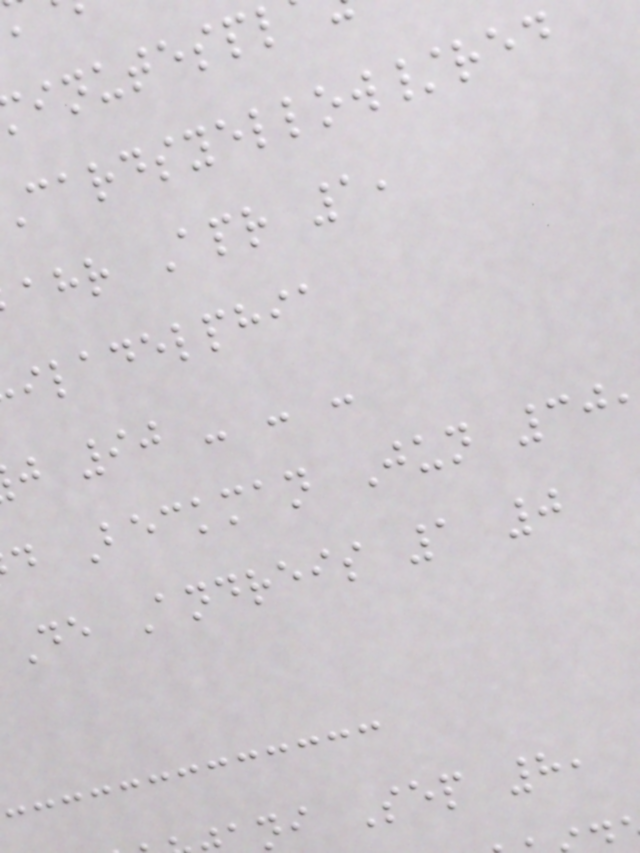cardsyellow/red
ahr Apr 1,
iladelphia
j 90 - - -
d Beckman Jun 30
De Andreis 1 0
ni Sep 8,
